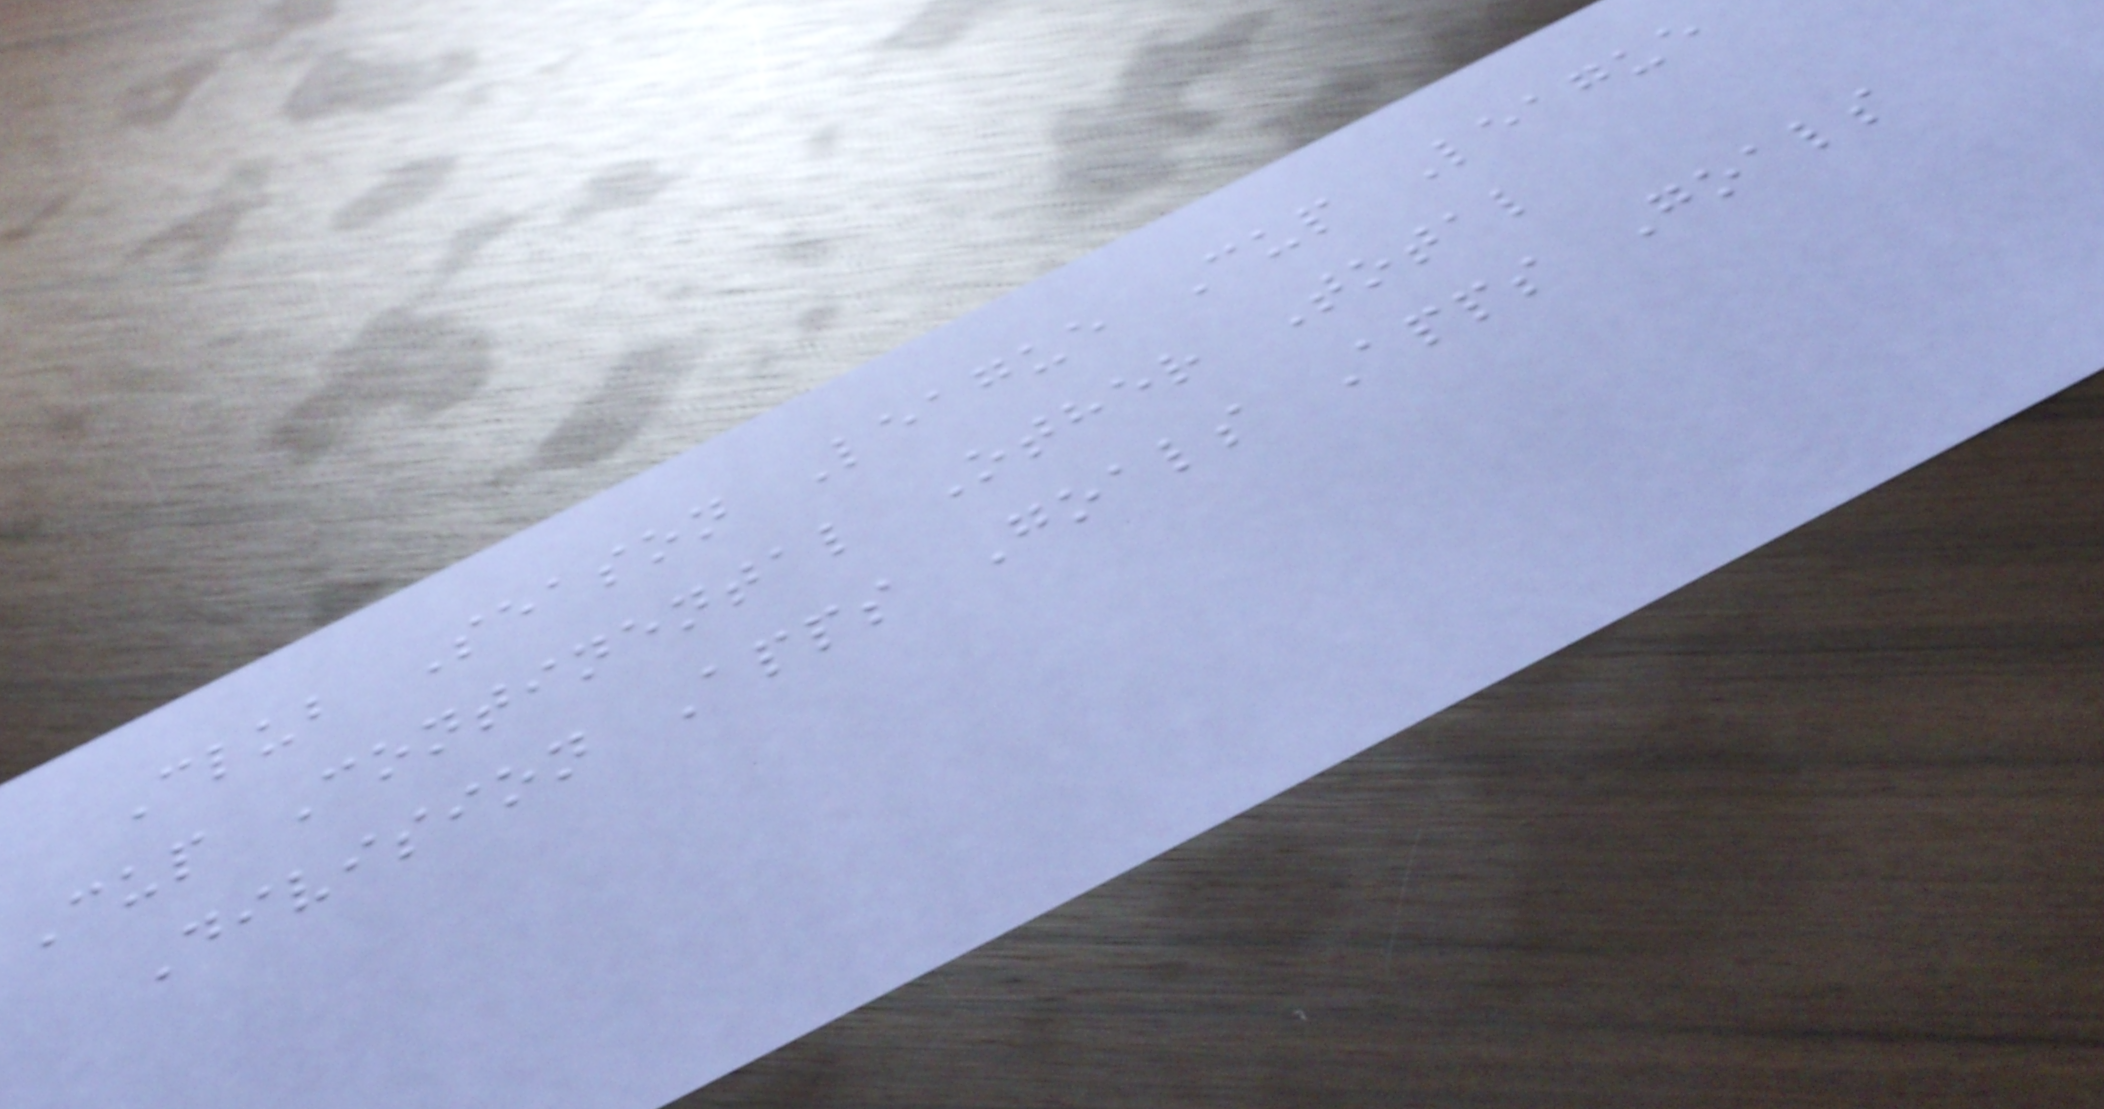Club Season League Cup League
Cup Continental Other Total
Division Apps Goals Apps Goals
